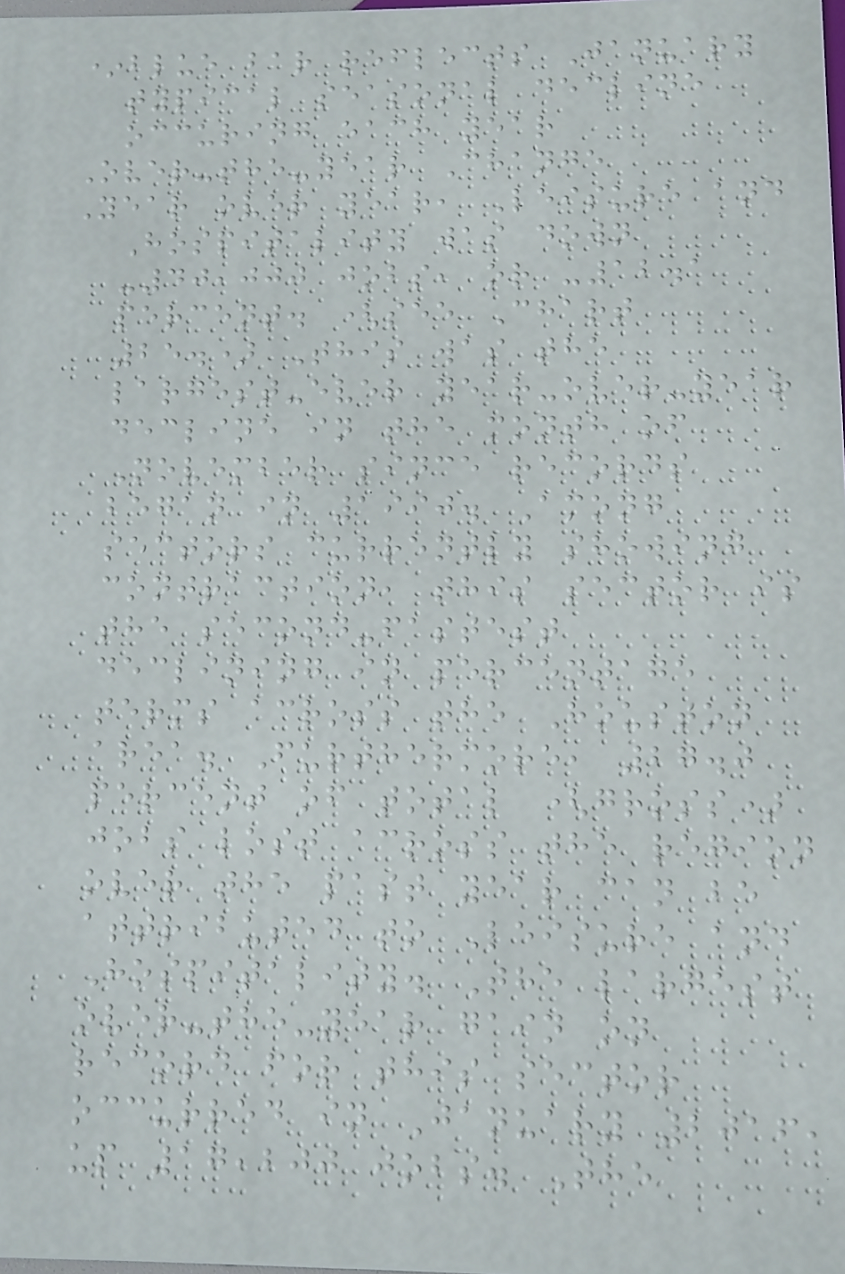*blue bar reflects January
typical seasonal decline
occuring each year
Over-the-year Change
Year over year, Leisure and
Hospitality was down
-40,000 jobs, or -12.1
percent. (see Chart
25.) This was the
largest-ever year-over-year
decline in the month of
November since records
began in 1990. Among
sectors currently showing
contraction, this sector is
the second-fastest
declining in percentage
terms across the Houston
area. Furthermore, 27.0
percent of total (gross)
jobs lost across the region
over the past year can be
attributed to Leisure and
Hospitality. The largest
over-the-year gain on
record for this sector
occurred in January 2016,
up 17,200 jobs. The
